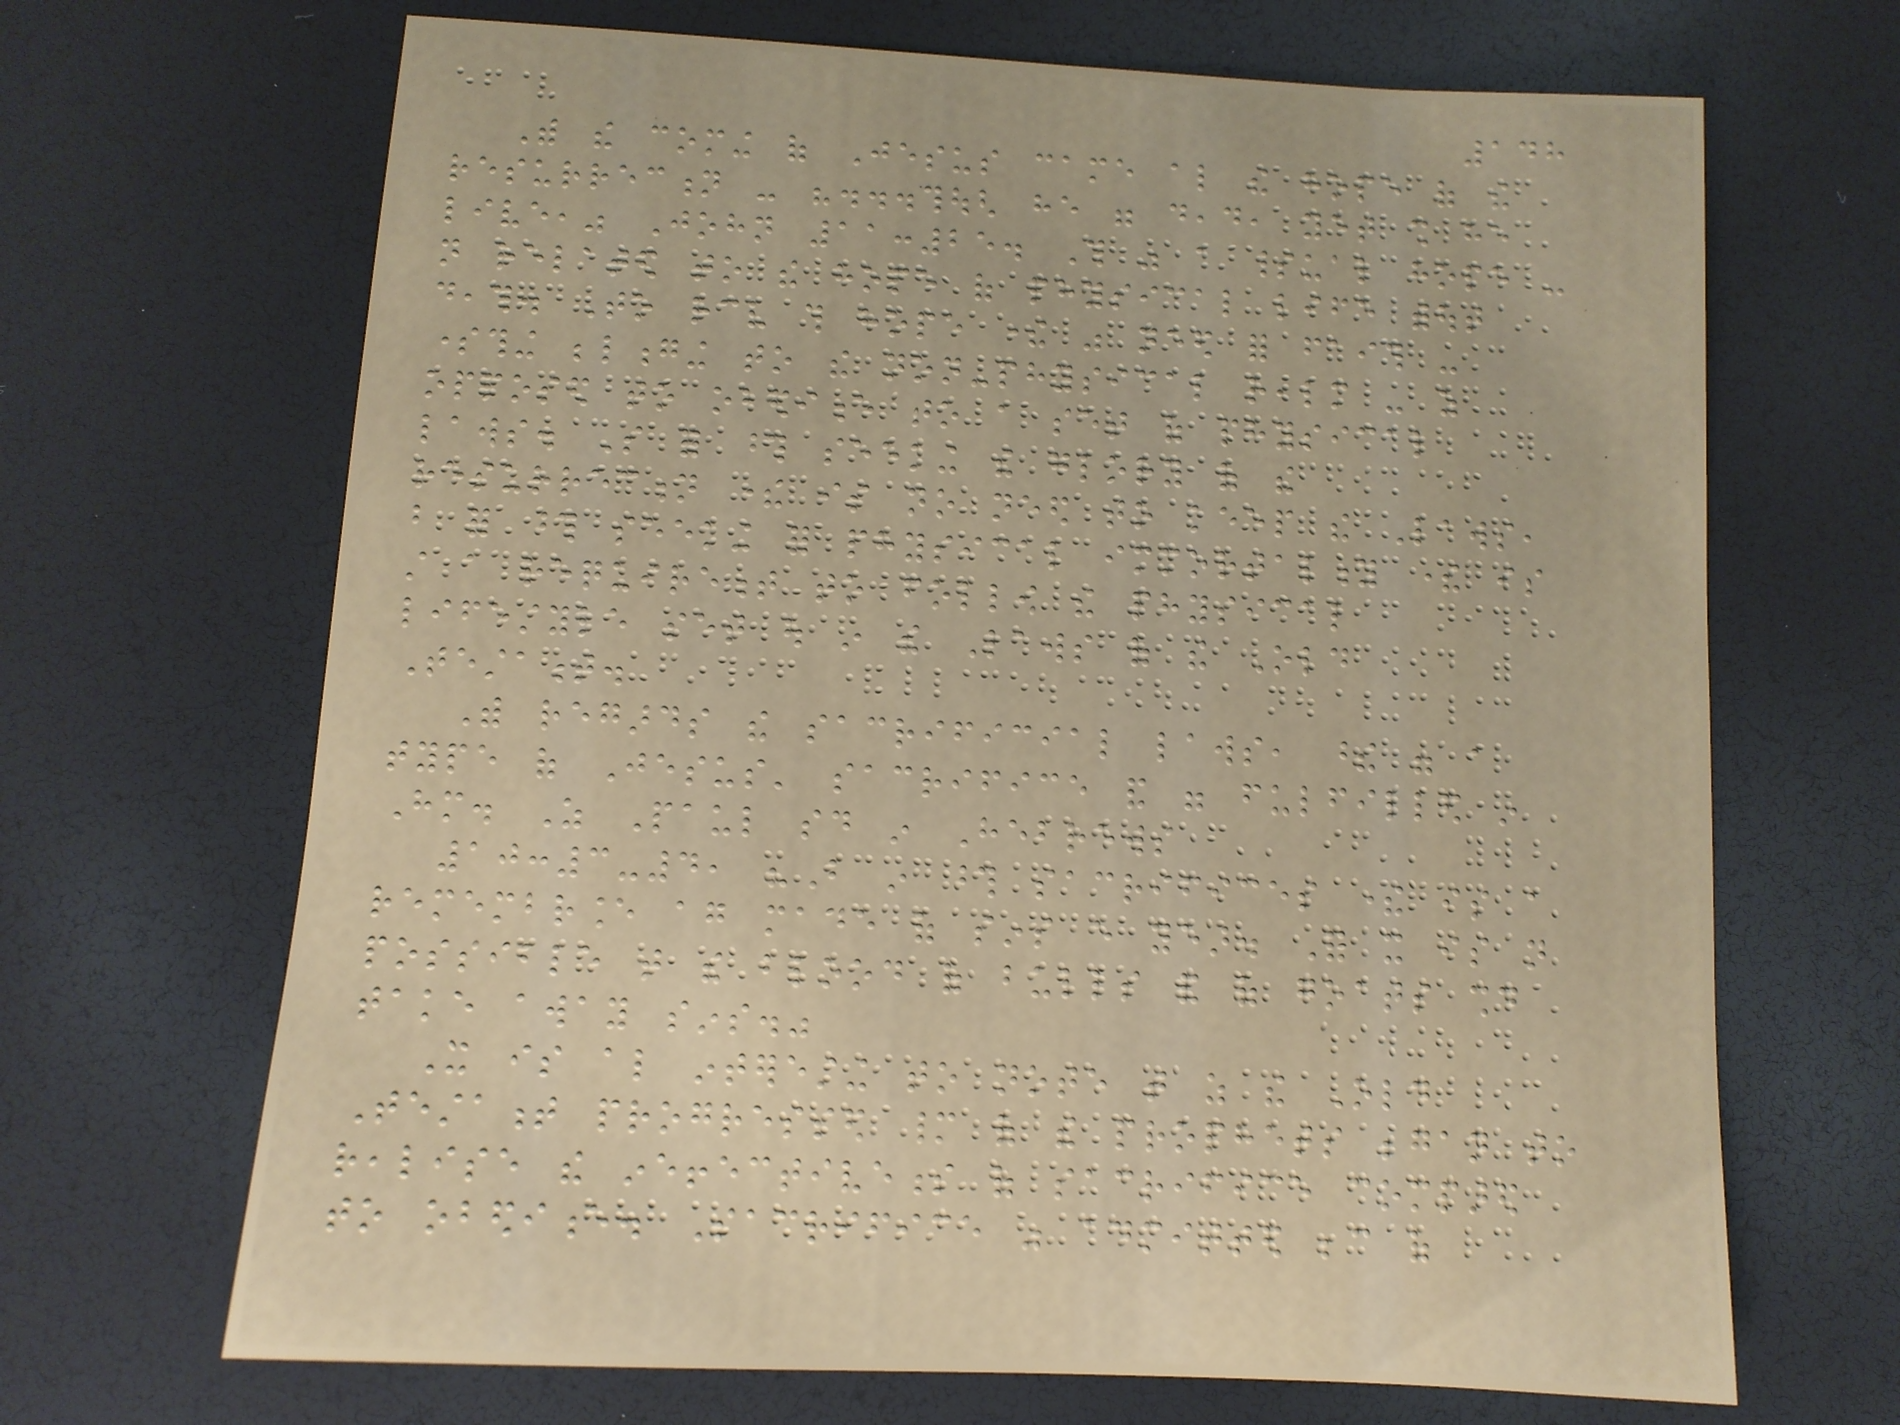148
With the coming of Jesus came also the hope of the
resurrection - "...though he were dead, yet shall he
live," John 11:25. This was a spiritual hope -
not related to the hope of physical life without
death. To receive this hope there was need for faith -
something belonging to the non-physical realm - as
opposed to obedience to a set of physical
laws. So for those seeking the glory of the
resurrection there is no need to keep the Laws,
but for those seeking for physical immortality there is
still a requirement to follow the physical
lifestyle set out in the Laws of the Old
Testament.
With regards the sacrificial laws, these were a
type of Jesus' sacrifice and were fulfilled in
Him. As Paul said in Hebrews
10:3-4, "But in those sacrifices there is a
remembrance again made of sins every year. For it is not
possible that the blood of bulls and of goats should
take away sins."
It is also interesting to note that as the Old
Testament progressed many of the prophets began to
realise the ineffectiveness of sacrifice compared
to obedience. Sacrifice was admitted because of
